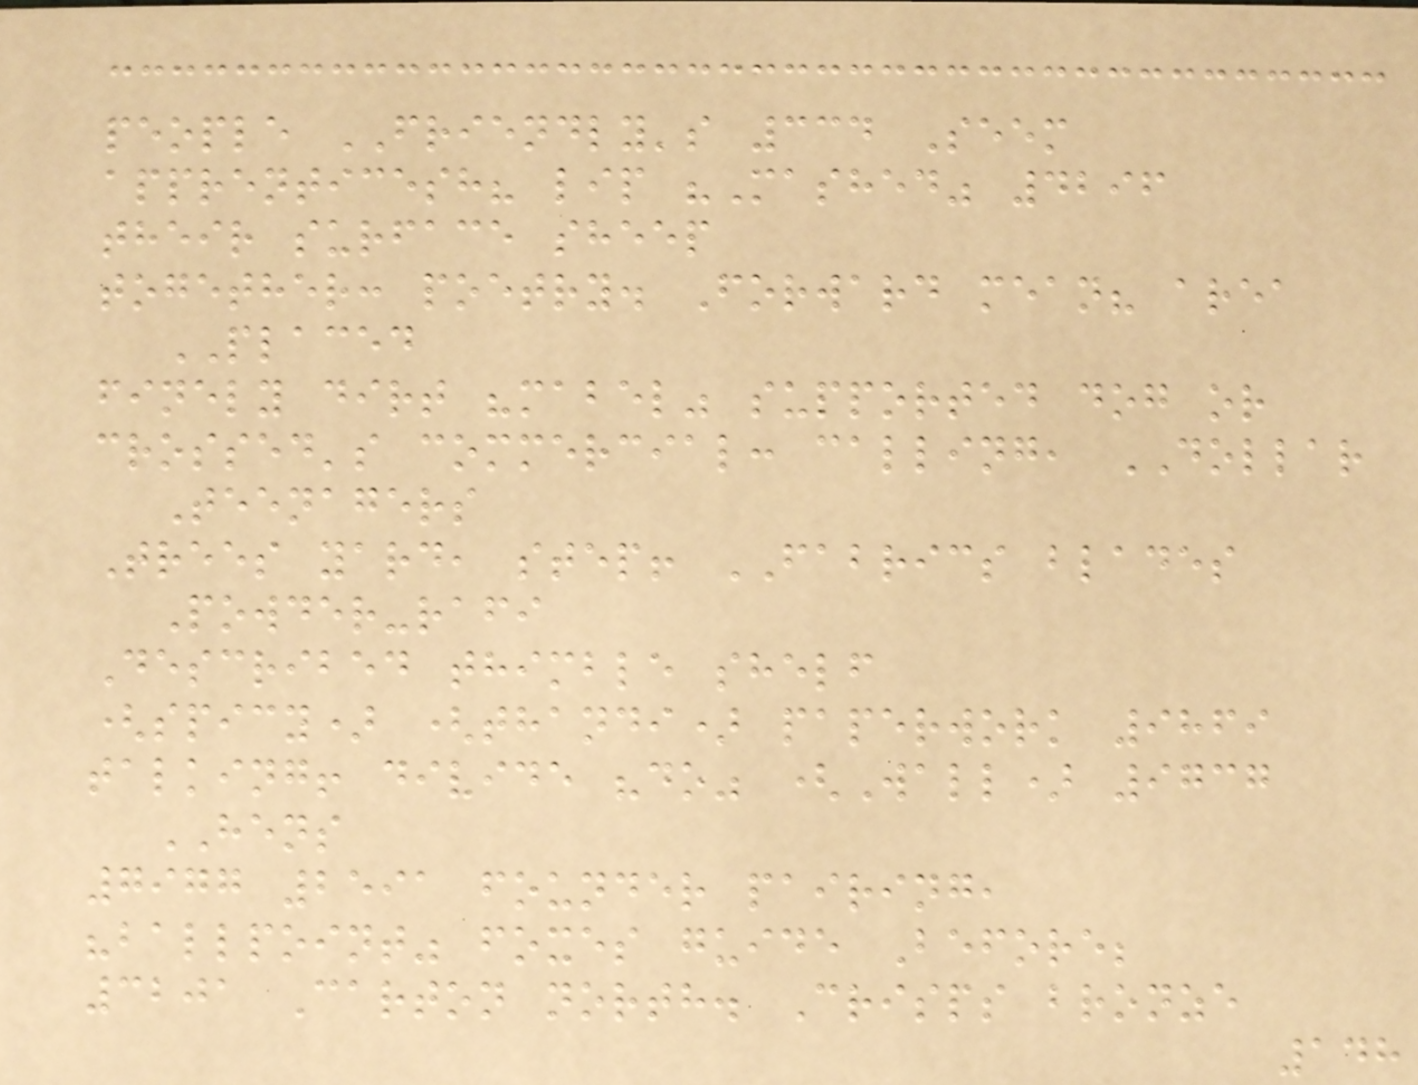people FRIENDLY's 334 Seem
apprenticesh? lip "Mashed" 4296
their surface sheep
together: poetry. Forward mean? area
PLACED
finely dirt "mabel" supported dog or
crossed's commercial: calling, DOLLAR
Teenagers
Trees yard, step! FABRICS blades
Powder-rafi
Described thimble shelf
(spicy) (thandi) paperwork 9869
talking! divide "do" (Wall) 9737
HENS
7977 2591 founder pairing,
"ballpoint" foxes guide Before;
3201 Carton north. Crisps bronze
148
